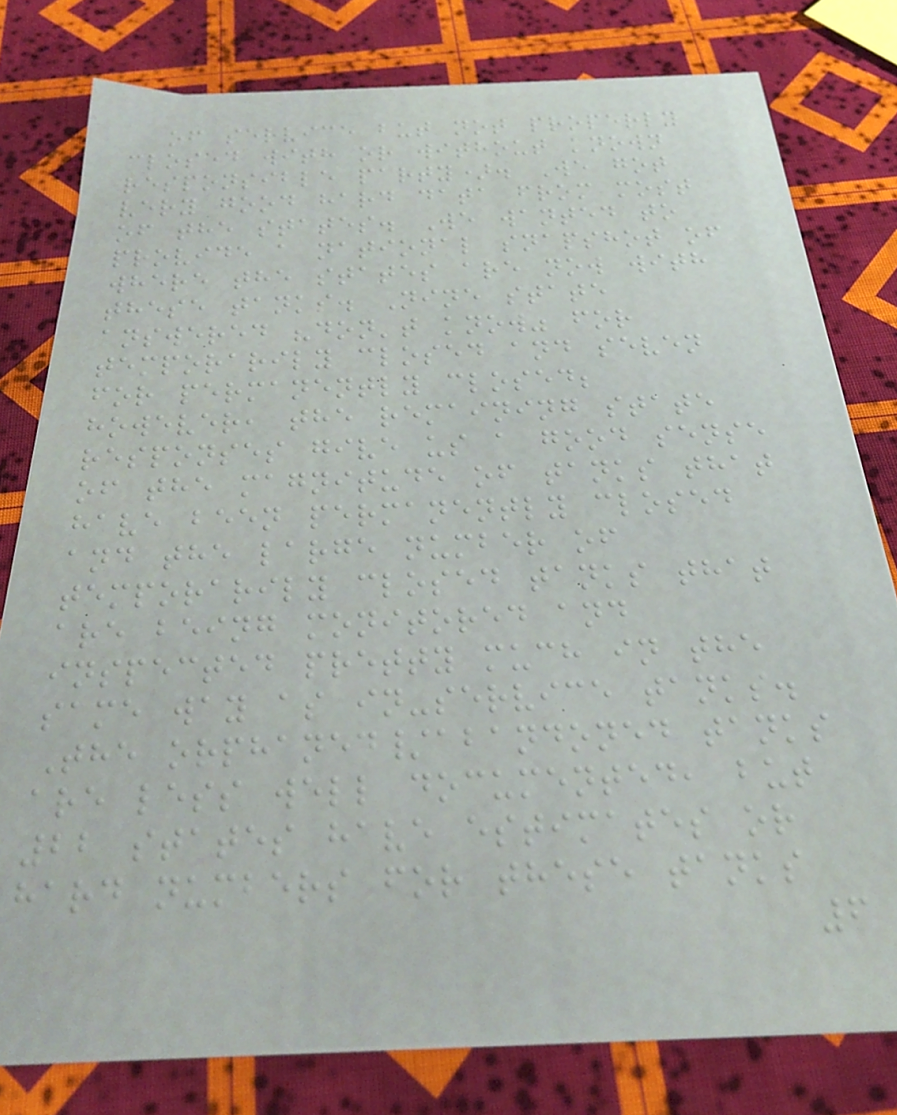of service but not properly
closed with or without known
responsible party). We got
very good hard data from most
of the states. We wanted to
provide a national snapshot of
where the states are now with
these tanks. Nine state
answered "don't know" for
temporarily closed and seven
for permanently closed;
however, the remaining state
responses give us a good sense
of the magnitude of tanks that
have been permanently closed
and the large number of
temporarily closed tanks that
are being monitored and
inspected pretty much in the
same way as in-service tanks.
The orphaned/abandoned tanks
are less well documented, but
22 states have estimates or
hard numbers for these tanks
6
